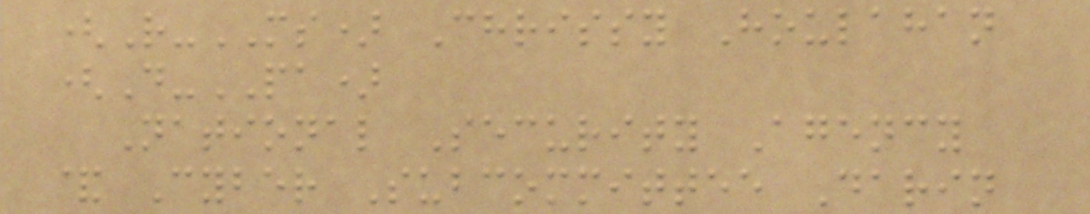(R-MS) Chrissy Houlahan
(D-PA)
National Security Agency
& Cyber Subcommittee Darin
